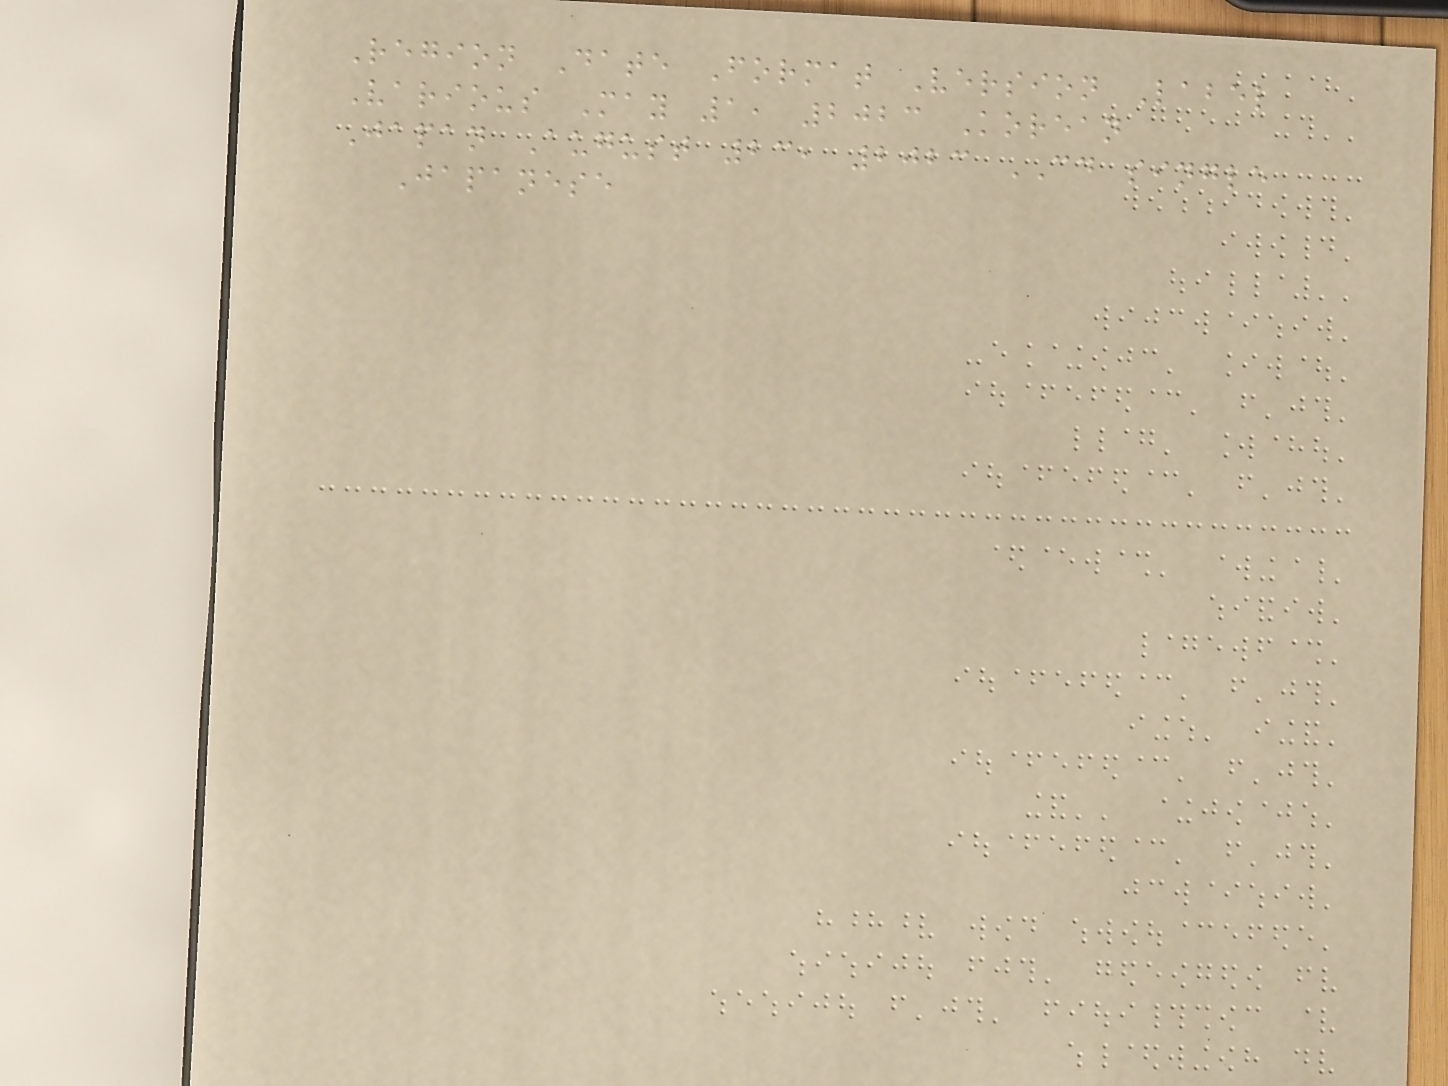Region Date Format Version Label
Various May 1, 2023 Korean
Japan August 23, 2023 CD single
Japanese
